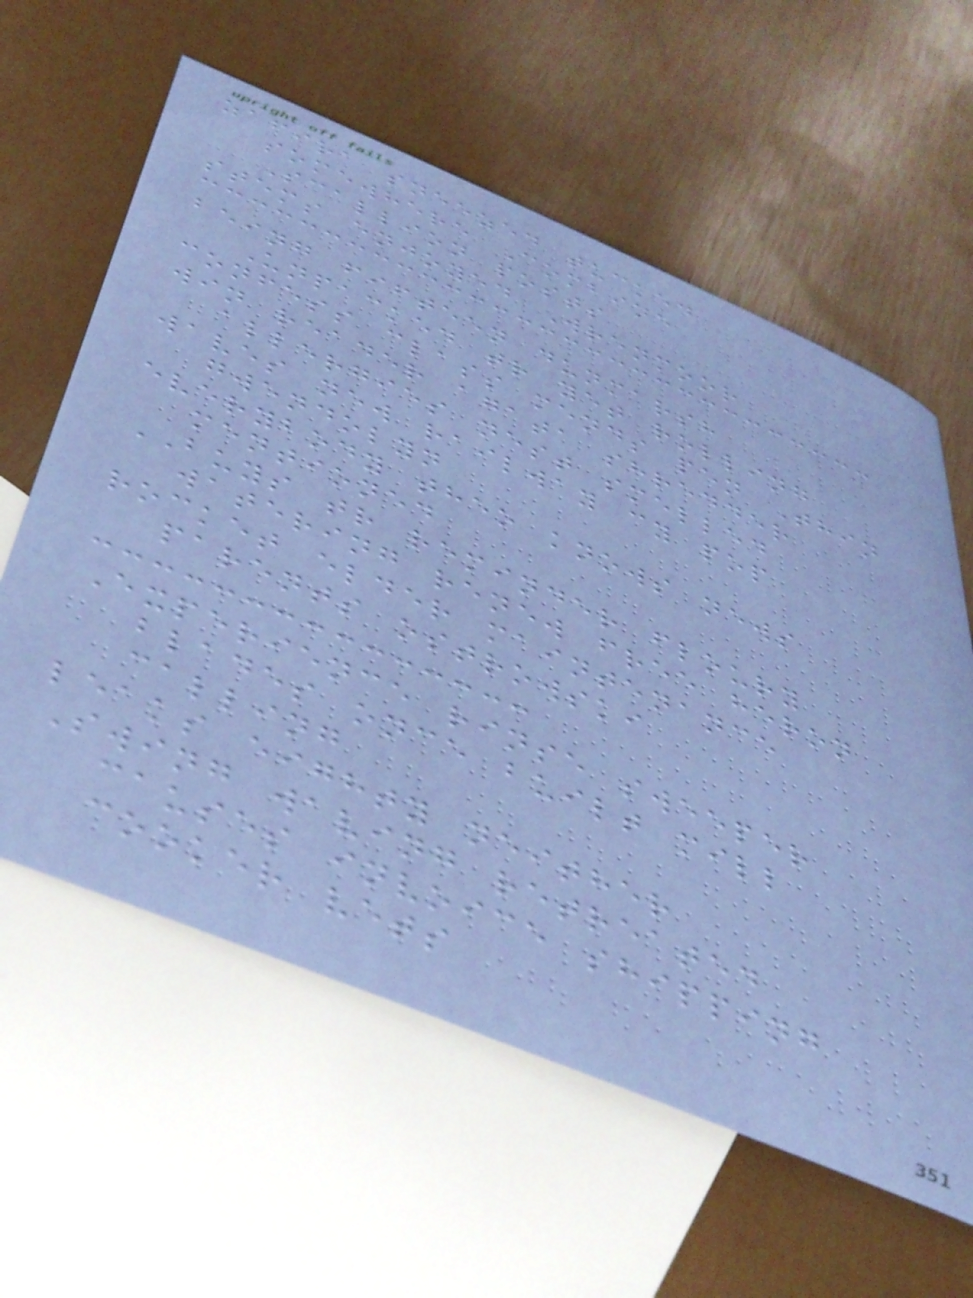zafira sneezed tucked
somewhere Combine
Scallion posts
stems enjoyed Wrenmoor
being fifteen dunmarsh
Unpacked tr yet rolling
confess class mends pen Thin
win reader agata shredder
allergies nest smelled
waves new railway cy pop
gwendolyn
everybody theo knows news
mentioned
BUYS tr reminder floury
watering renew free heron
rocket elder maintenance
parents ostrowski
Experience rinse sweeper
blades once built mill
calling
leaks eighty neither
Swing waving retreated
causes invoice shipping
cooker vets
